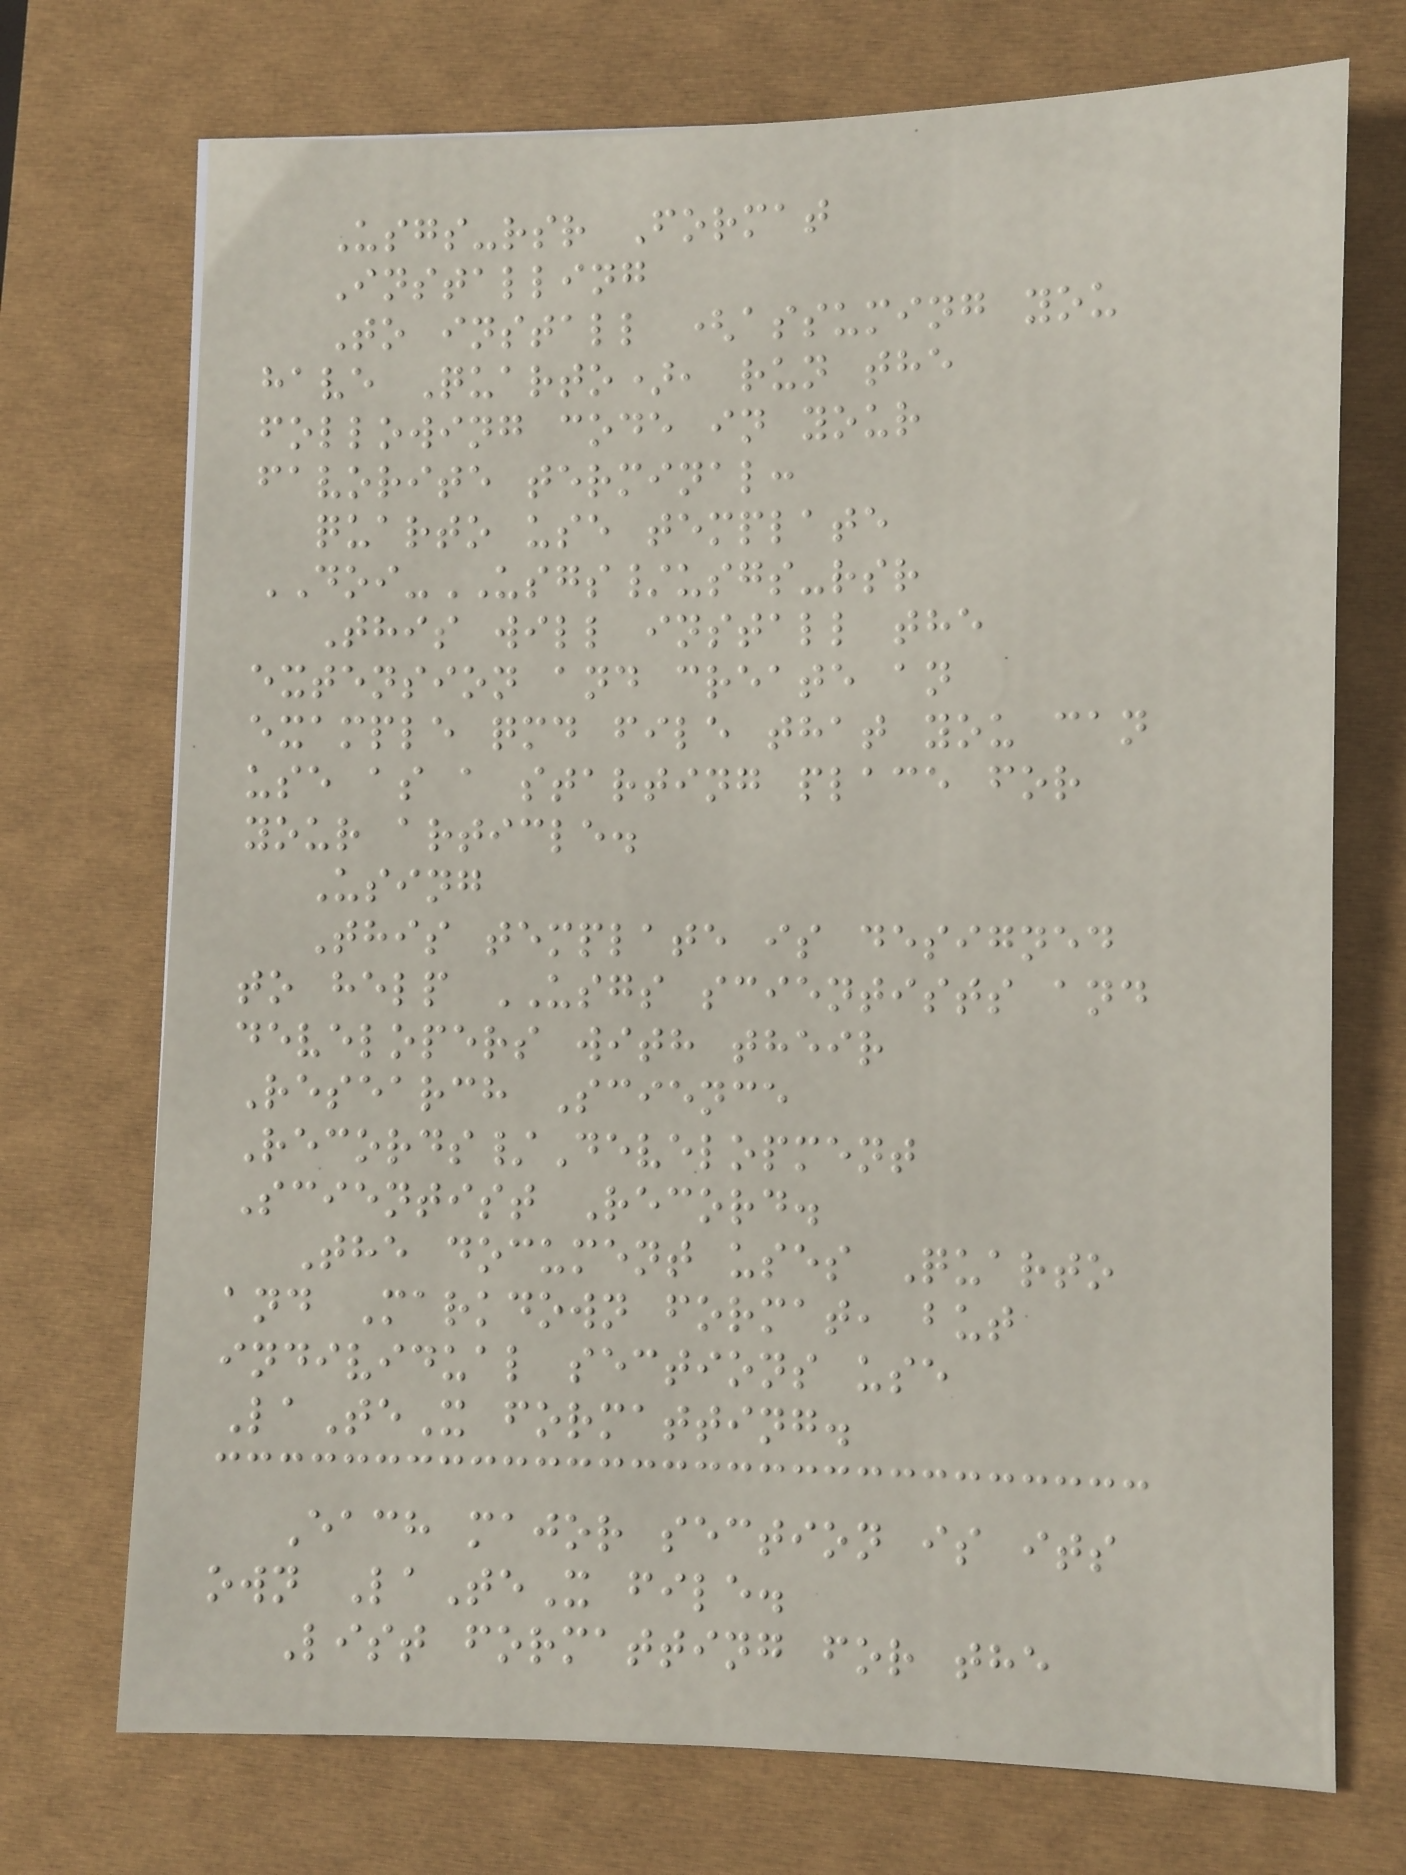Usgs-rsr Format
Installing
To install (assuming you
have Quarto), run the
following code in your
favorite terminal:
quarto use template
DOI-USGS/usgs-rsr
This will install the
extension and create an
example qmd file that you can
use as a starting place for
your article.
Using
This template is designed
to help USGS scientists and
developers with their
Research Science
Records/Development
Scientist Record.
The document uses Quarto
and Markdown format, but
individual sections use
LaTeX formatting.
Each major section is its
own LaTeX file.
List formatting for the
